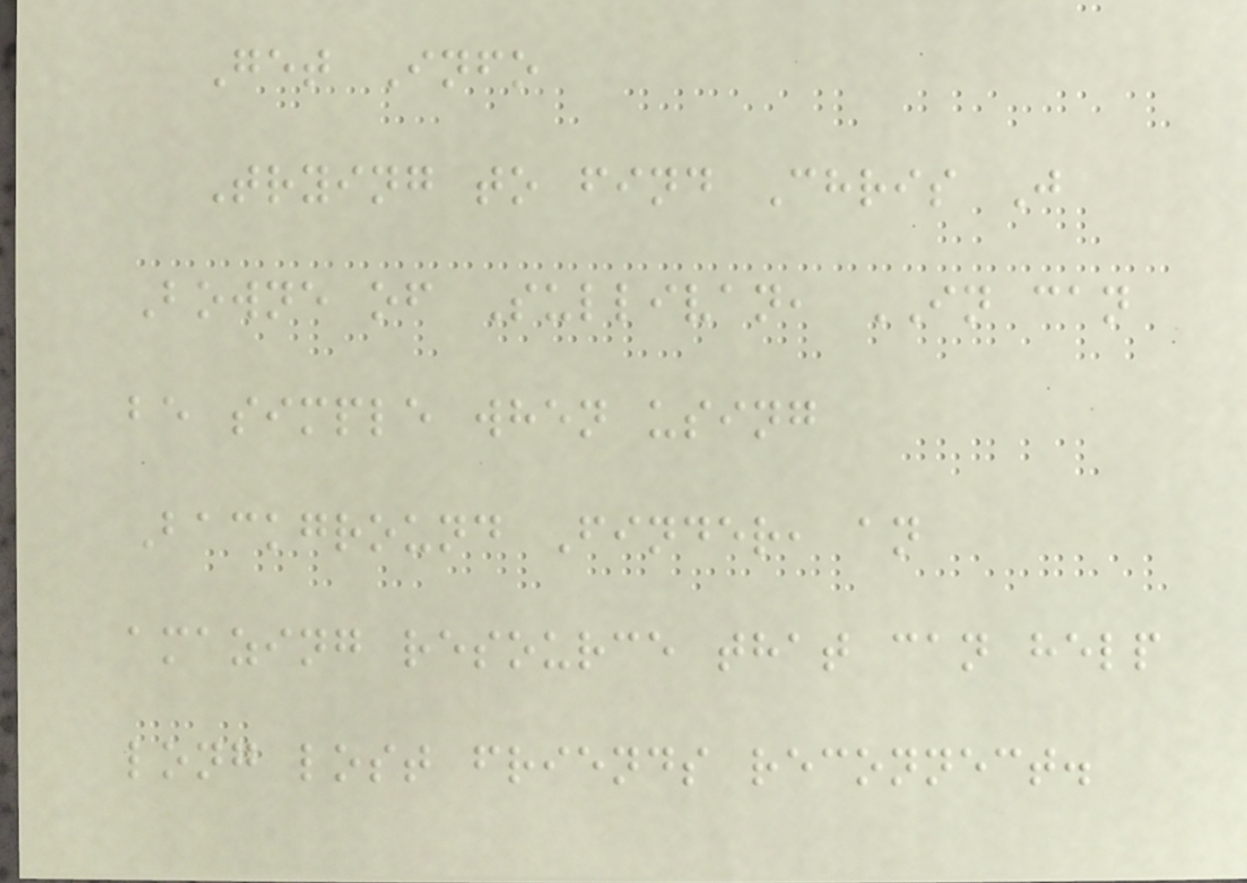Get Info
Trying to find Chris J
Bowne of Sullivan, IN can
be simple when using
Background Finder, an
amazing resource that can help
long lost friends reconnect.
